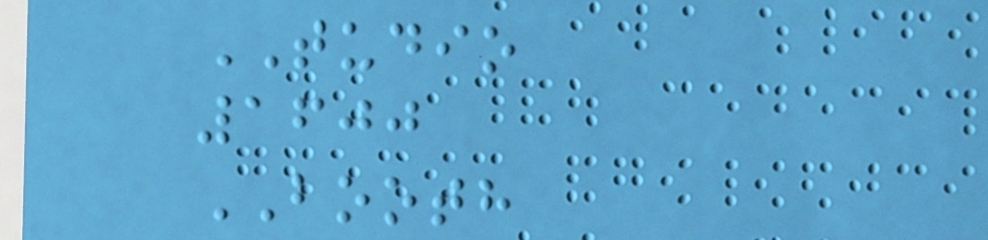TUDIO
1600
BOOTH
